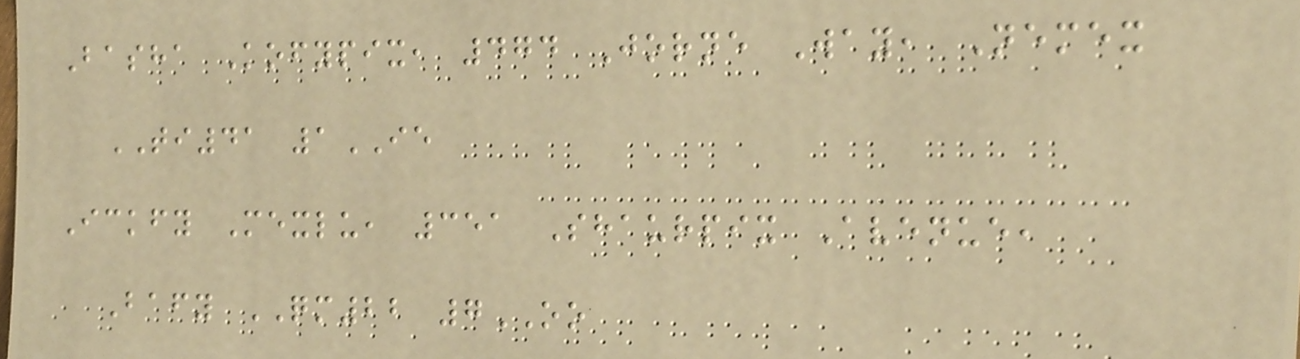Basha Kofypix, 474 Jorne Way, Nemex
TI41 1IE
Ickfy Mexlu, 351 Shaurpix Avenue,
Bafy QM22 7OO
